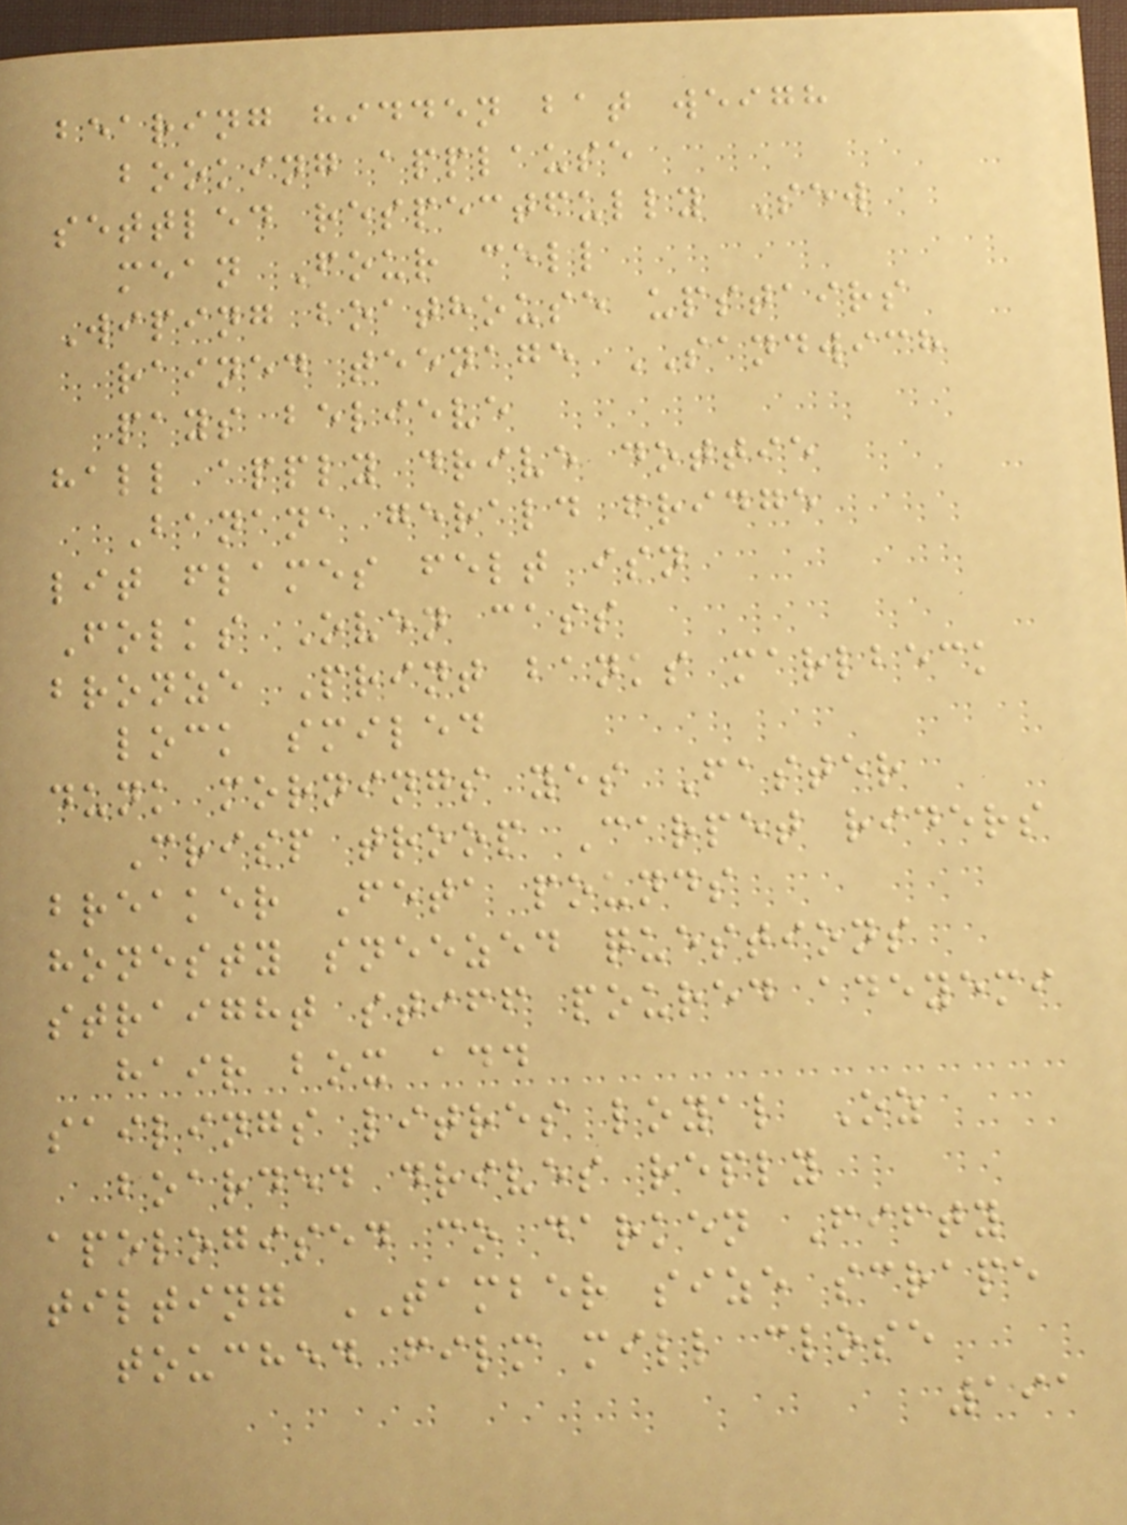bearing hidden bat weigh
booking applause
settled respectfully Sew
mean Four cell
Wiping boathouse upstairs
rained teenage SANDWICH
pays believe
hall apply drive dottie
Banana gerald fridge
lit flames felt isn
Folks Oven cass
bronze Print banks marlbeck
lock smiled
dunk mornings yes Faster
Crisp troop Carpet riders
breaker Feta pounds
honesty sneezed questions
straight stiff poured adeyemi
hair box add
sailings litres loyal Oz
boarded drives reply
apologised co darken Fifty
tilting TAMBER size scrape
touched film mill close
191
